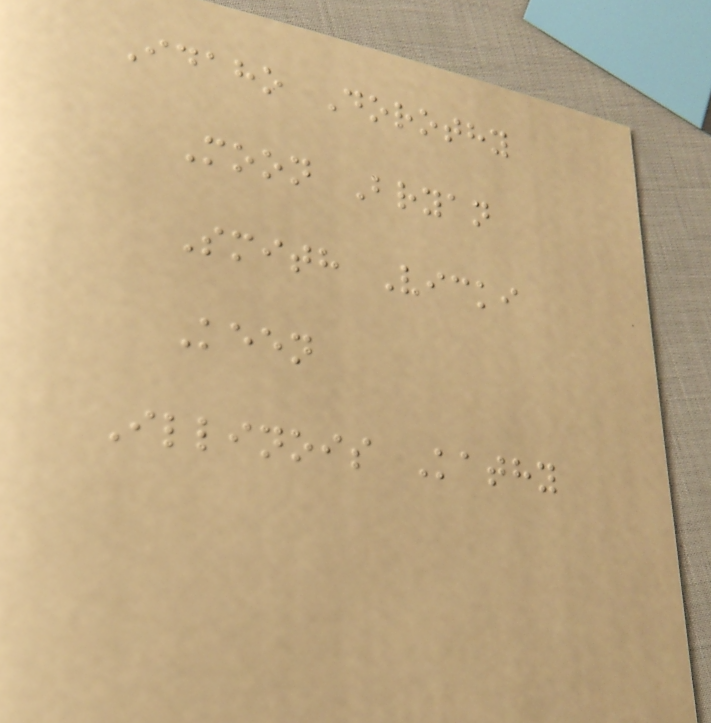Idaho Dorothy
Moon Bryan
Smith Vicki
Keen
Illinois Kathy
